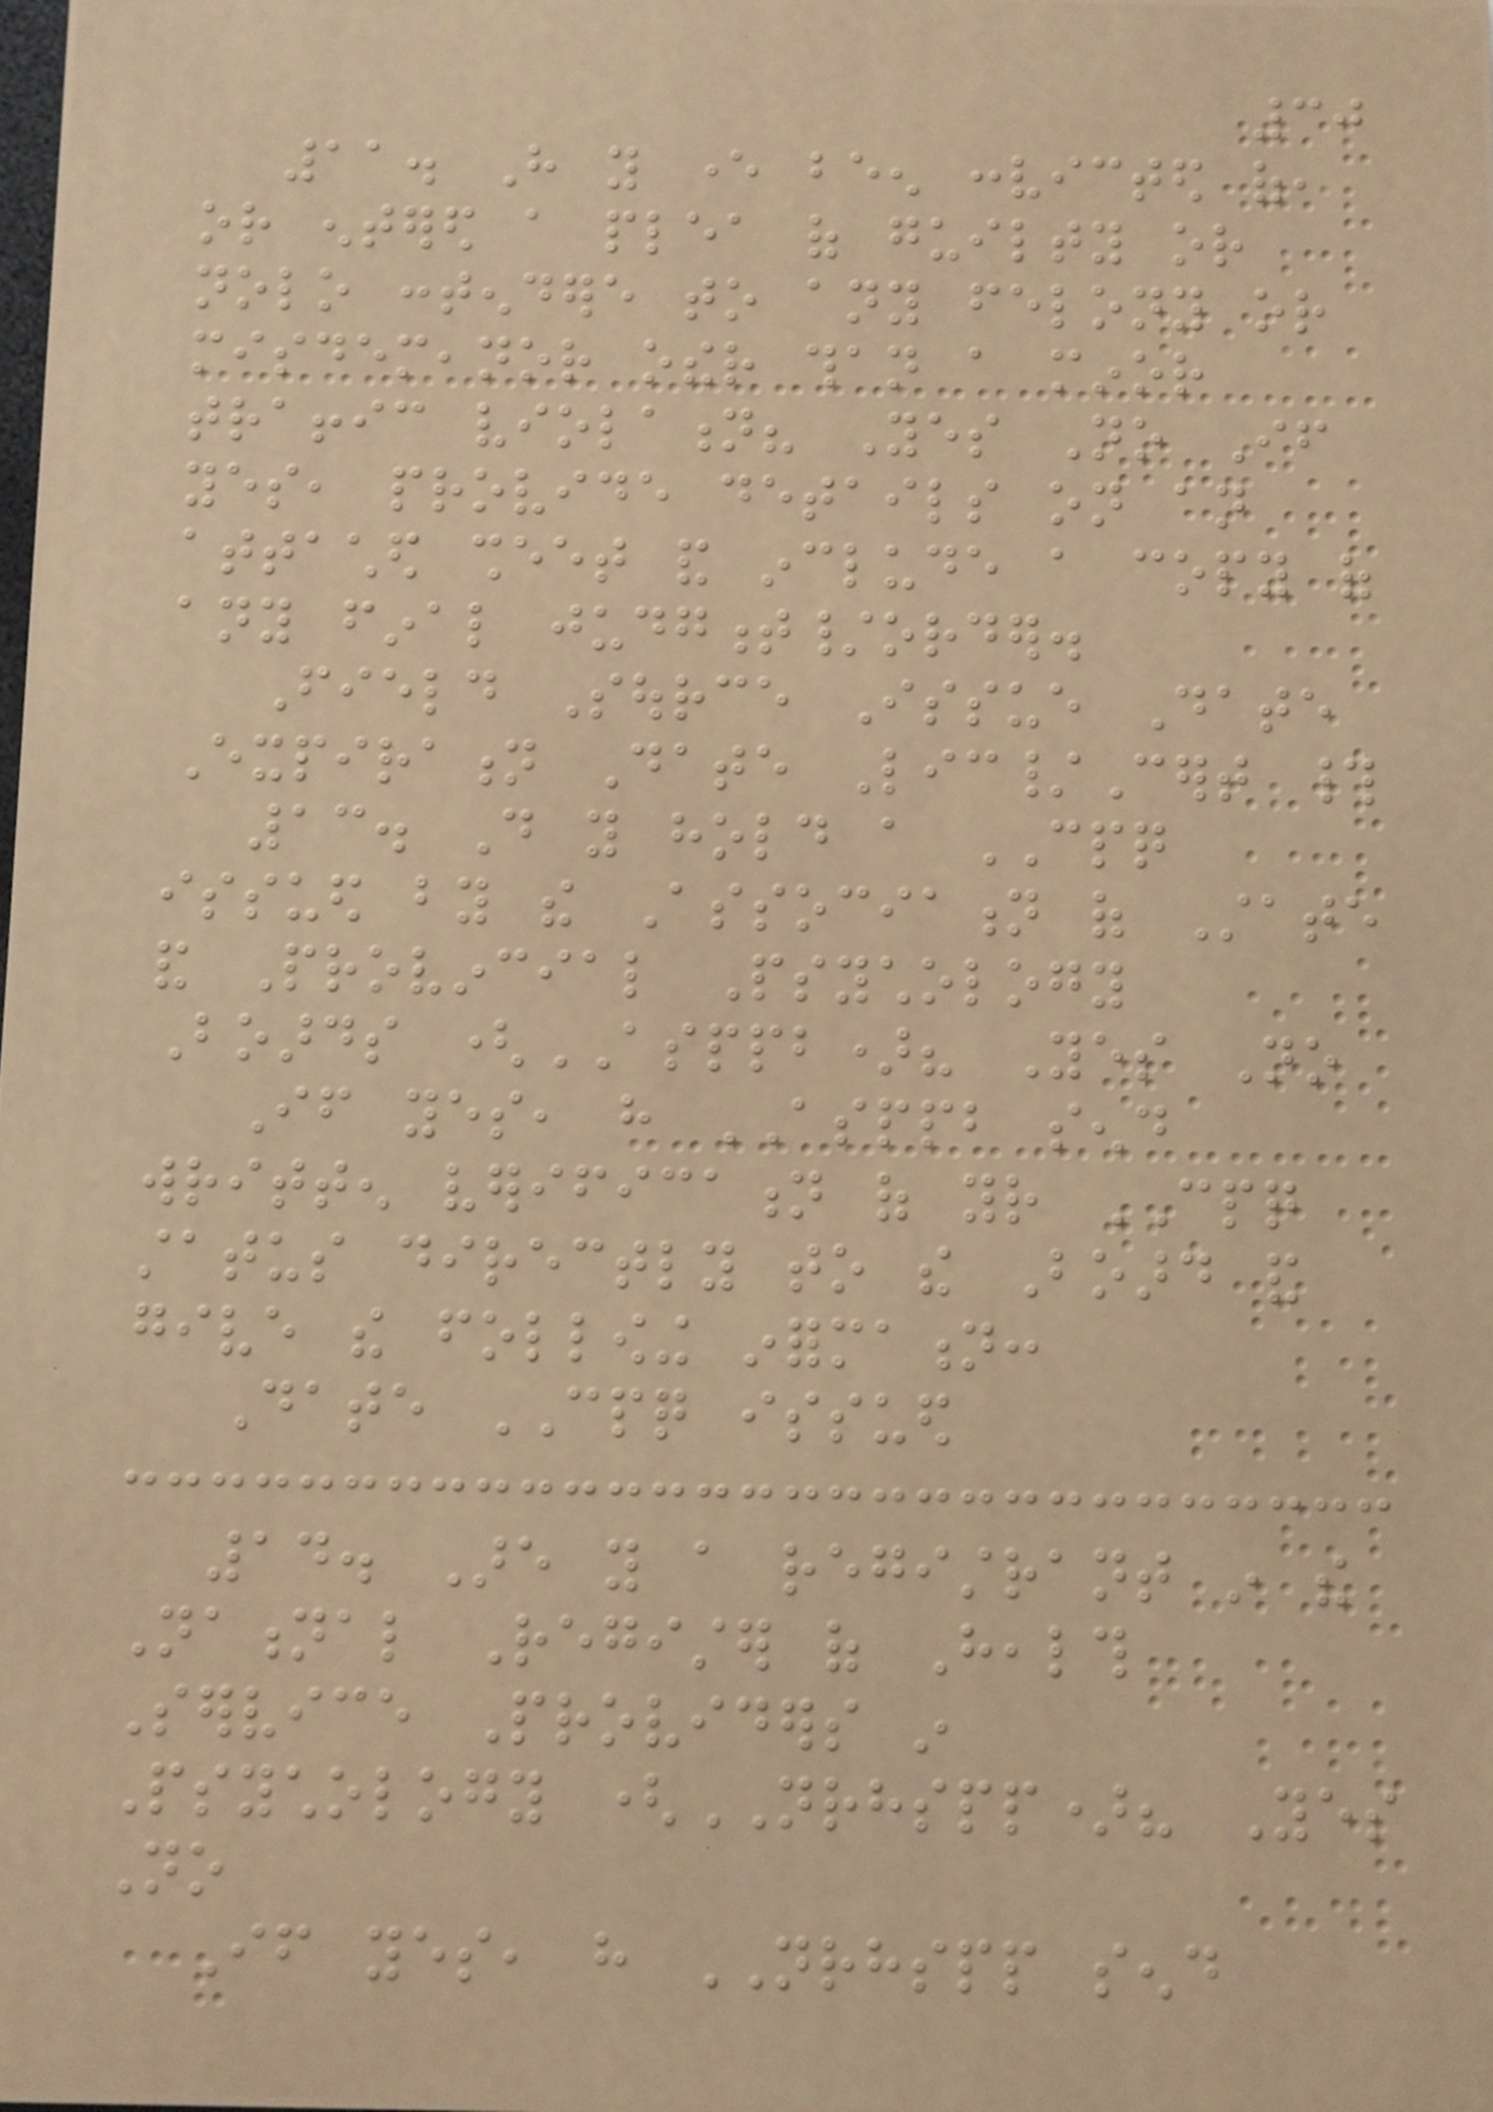30
11. Have you ever been convicted of,
or entered a plea of guilty or
nolo contendere to any felony or
misdemeanor other than a minor
traffic violation? Yes No If
yes, provide details on an
attached sheet and include a copy of
any final judgment/order.
Field Source Issue Date
Expiration Date Lic/Cert #
13. Do you hold a CPQ
issued by the Association of State
and Provincial Psychology
Boards (ASPPB)? Yes No
If yes, have ASPPB send
written verification of your CPQ
status directly to the Board and
give the following information:
Date CPQ issued
14. Are you a registrant in the
National Register of Health
Service Providers in
Psychology (NRHSPP)? Yes
No
If yes, have NRHSPP send
